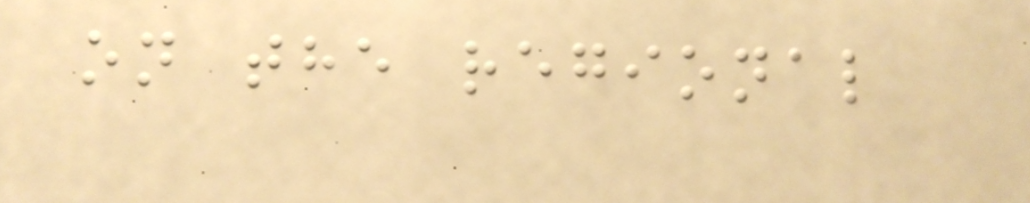on the regional
